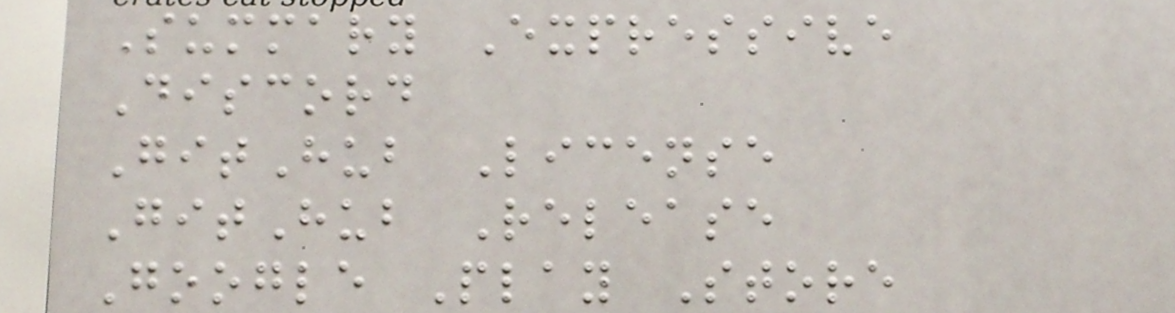Summary Expressive
Discord
GitHub License
GitHub Release
Google Play Store
